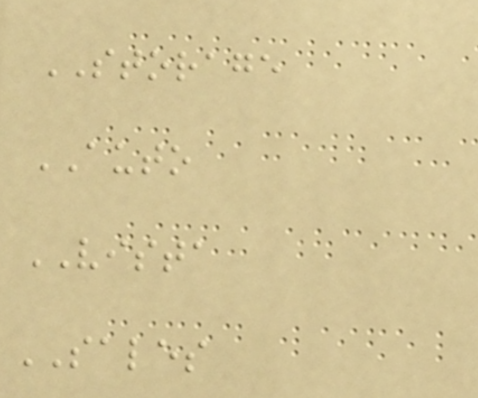STORAGE
AUTO
VISTA
SALES
